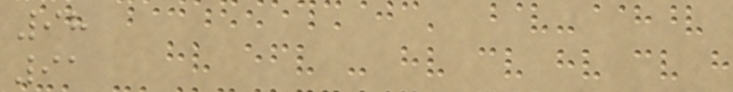98
91
